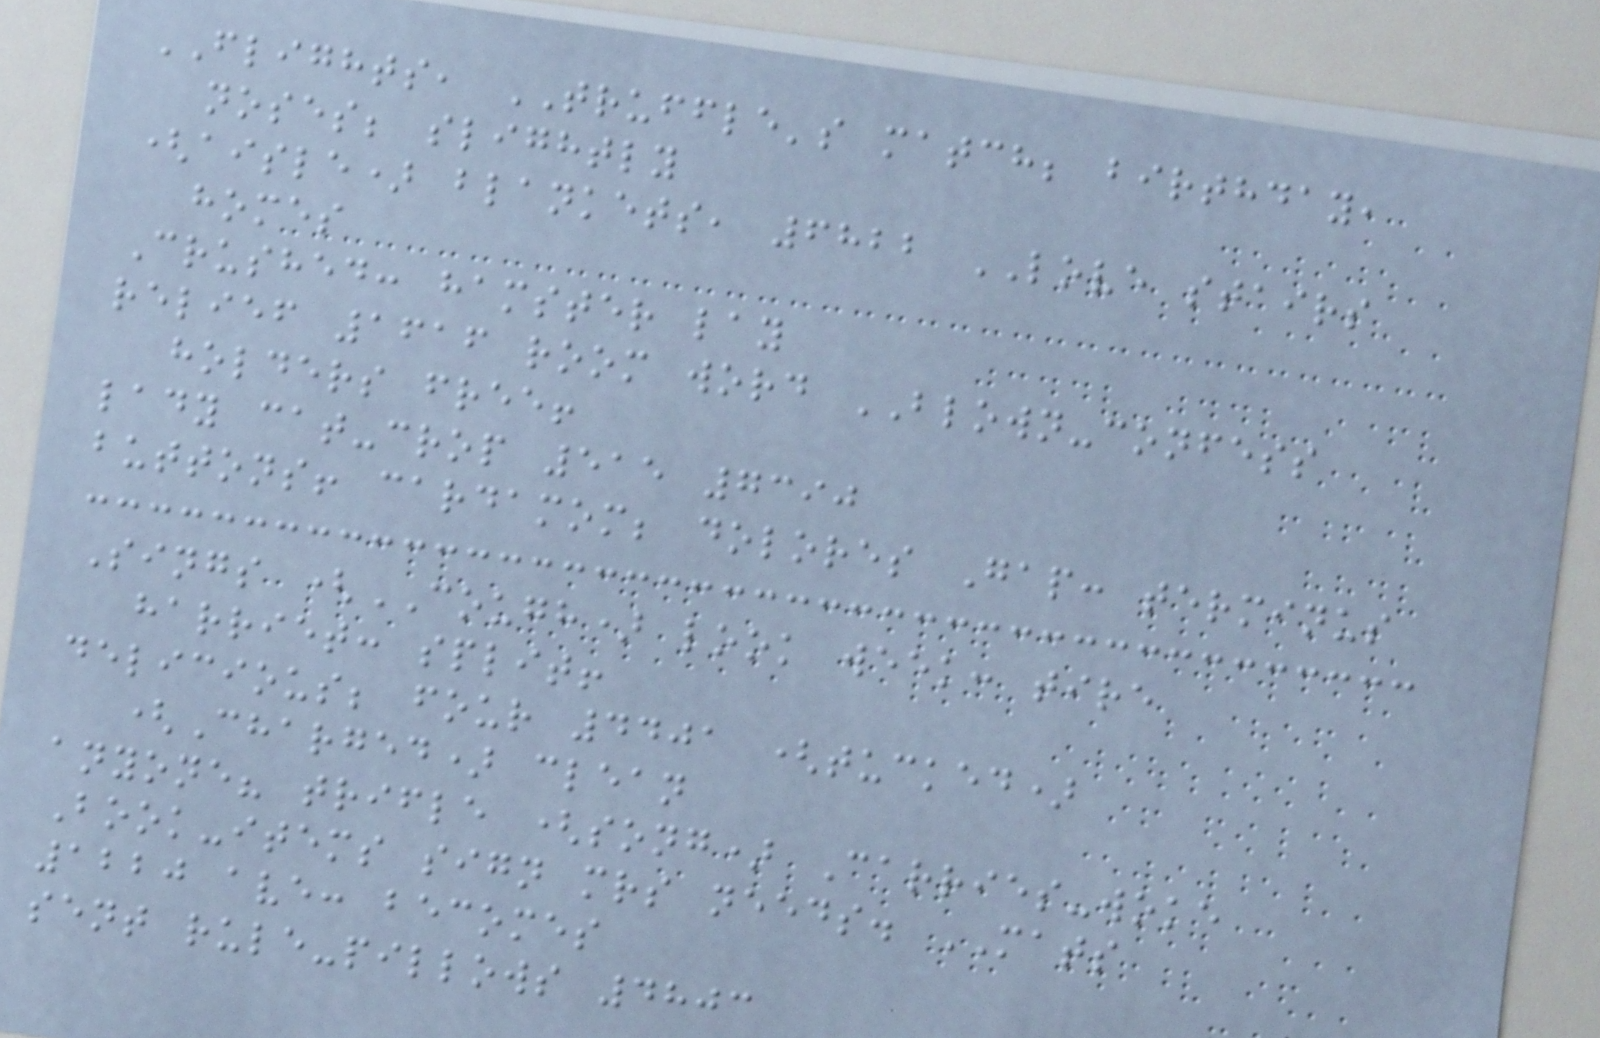FLIGHTS, TRUFFLE's match; birthday,
noses; slightly
(aisle) blankets, 6822 LOVE stairs
homes
Crushed: hamster lay
relief 1616 room word BLOWN-confess
holders free!
lady cat-crop 515 7390
buttons! cardamom; dolores Gap: terminus
Sings (COUGH) look week: tire
harriet: split!
delicious; four 4401 (tucked)
(Charged) clean
anyone? trifle (song) Carries-woke
Book-items sign mrs needs. MATS
1220 ave: becomes
sent rule-pillows 4803
